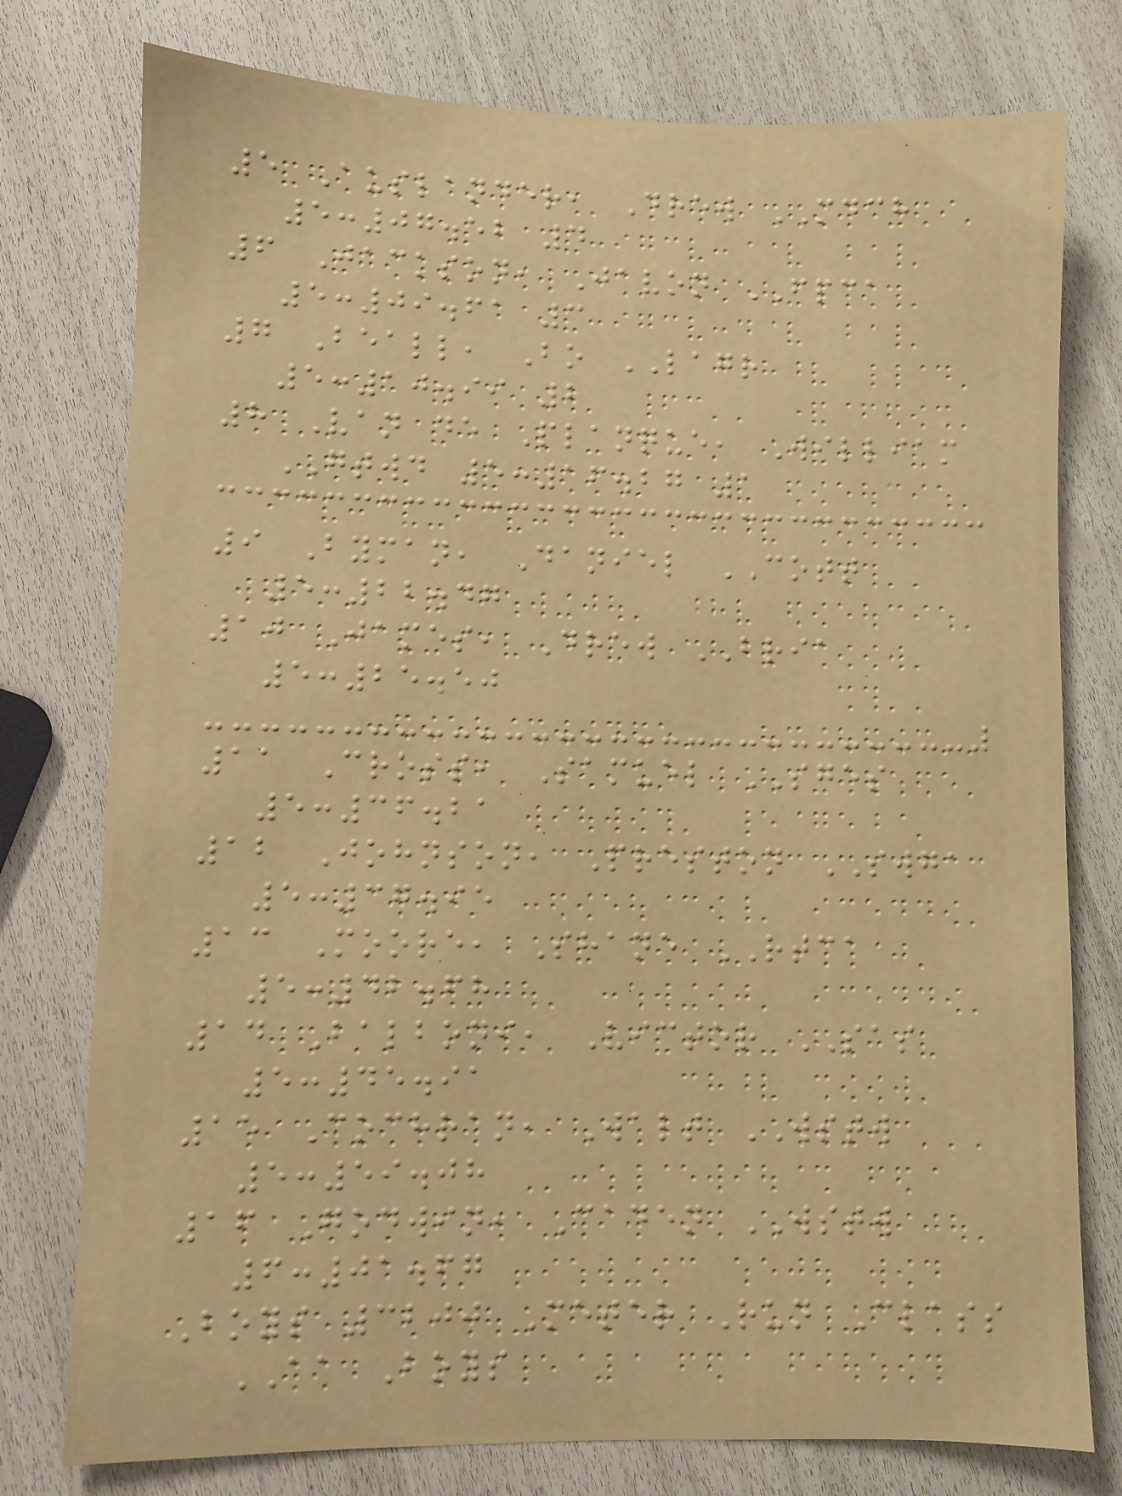5 Auslander, Drew MDCH
5:07.52 4
6 Jackson, Javon FPCA
5:09.61 3
7 Beall, Bo LAGR
5:10.99 2
8 Van de Planque, William
GTWD 5:16.27 1
9 Byman, Daniel COTT
5:22.47
10 James, Drew BRIA
5:25.50
11 Cross, Samuel SGES
5:36.21
12 Johnson, Preston SWGA
5:37.95
13 Moore, Shane RTCA
5:42.68
14 Balboni, Victor SAS
5:45.91
15 Cochran, Walt WSTW
5:59.08
16 Godwin, Caden WSTW
6:01.67
Boys 3200 Meter Run Class
AA Boys
